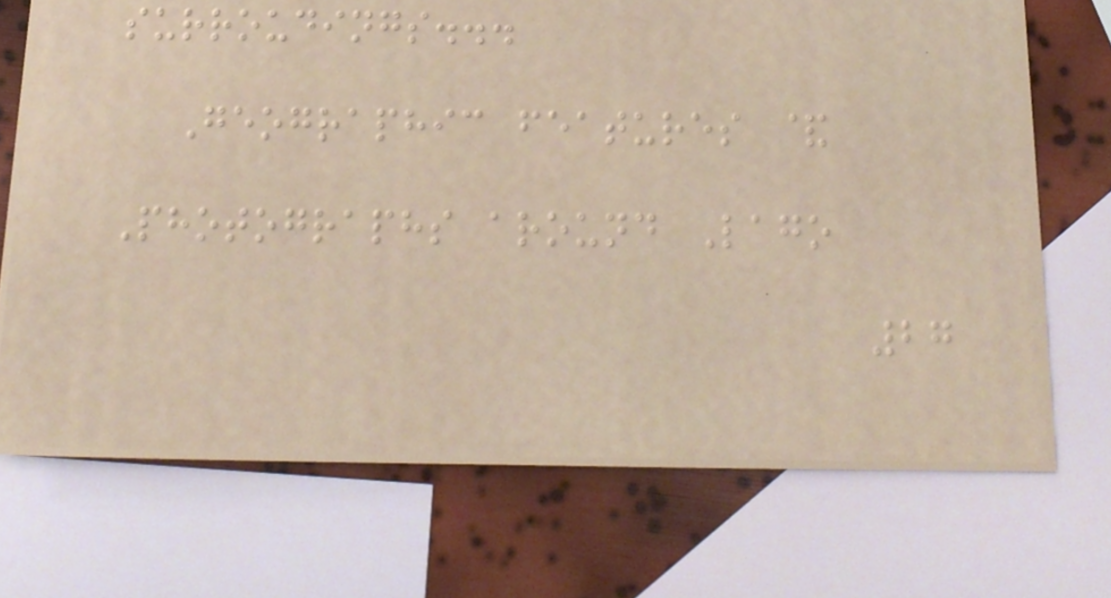surroudings...
Geographic features &
Photographs around Lago
27
